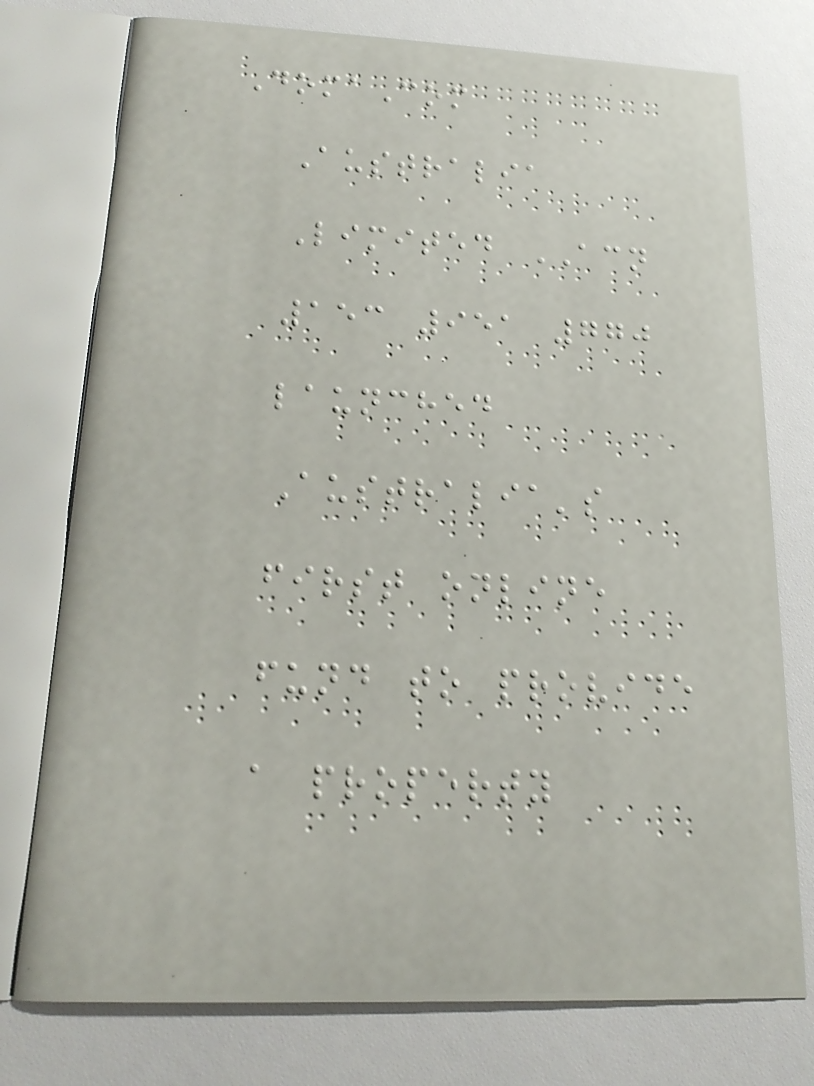DomaCom
Australia
Limited ACN
153 951 770
launched
Australia's
first online
fund to provide
a property
